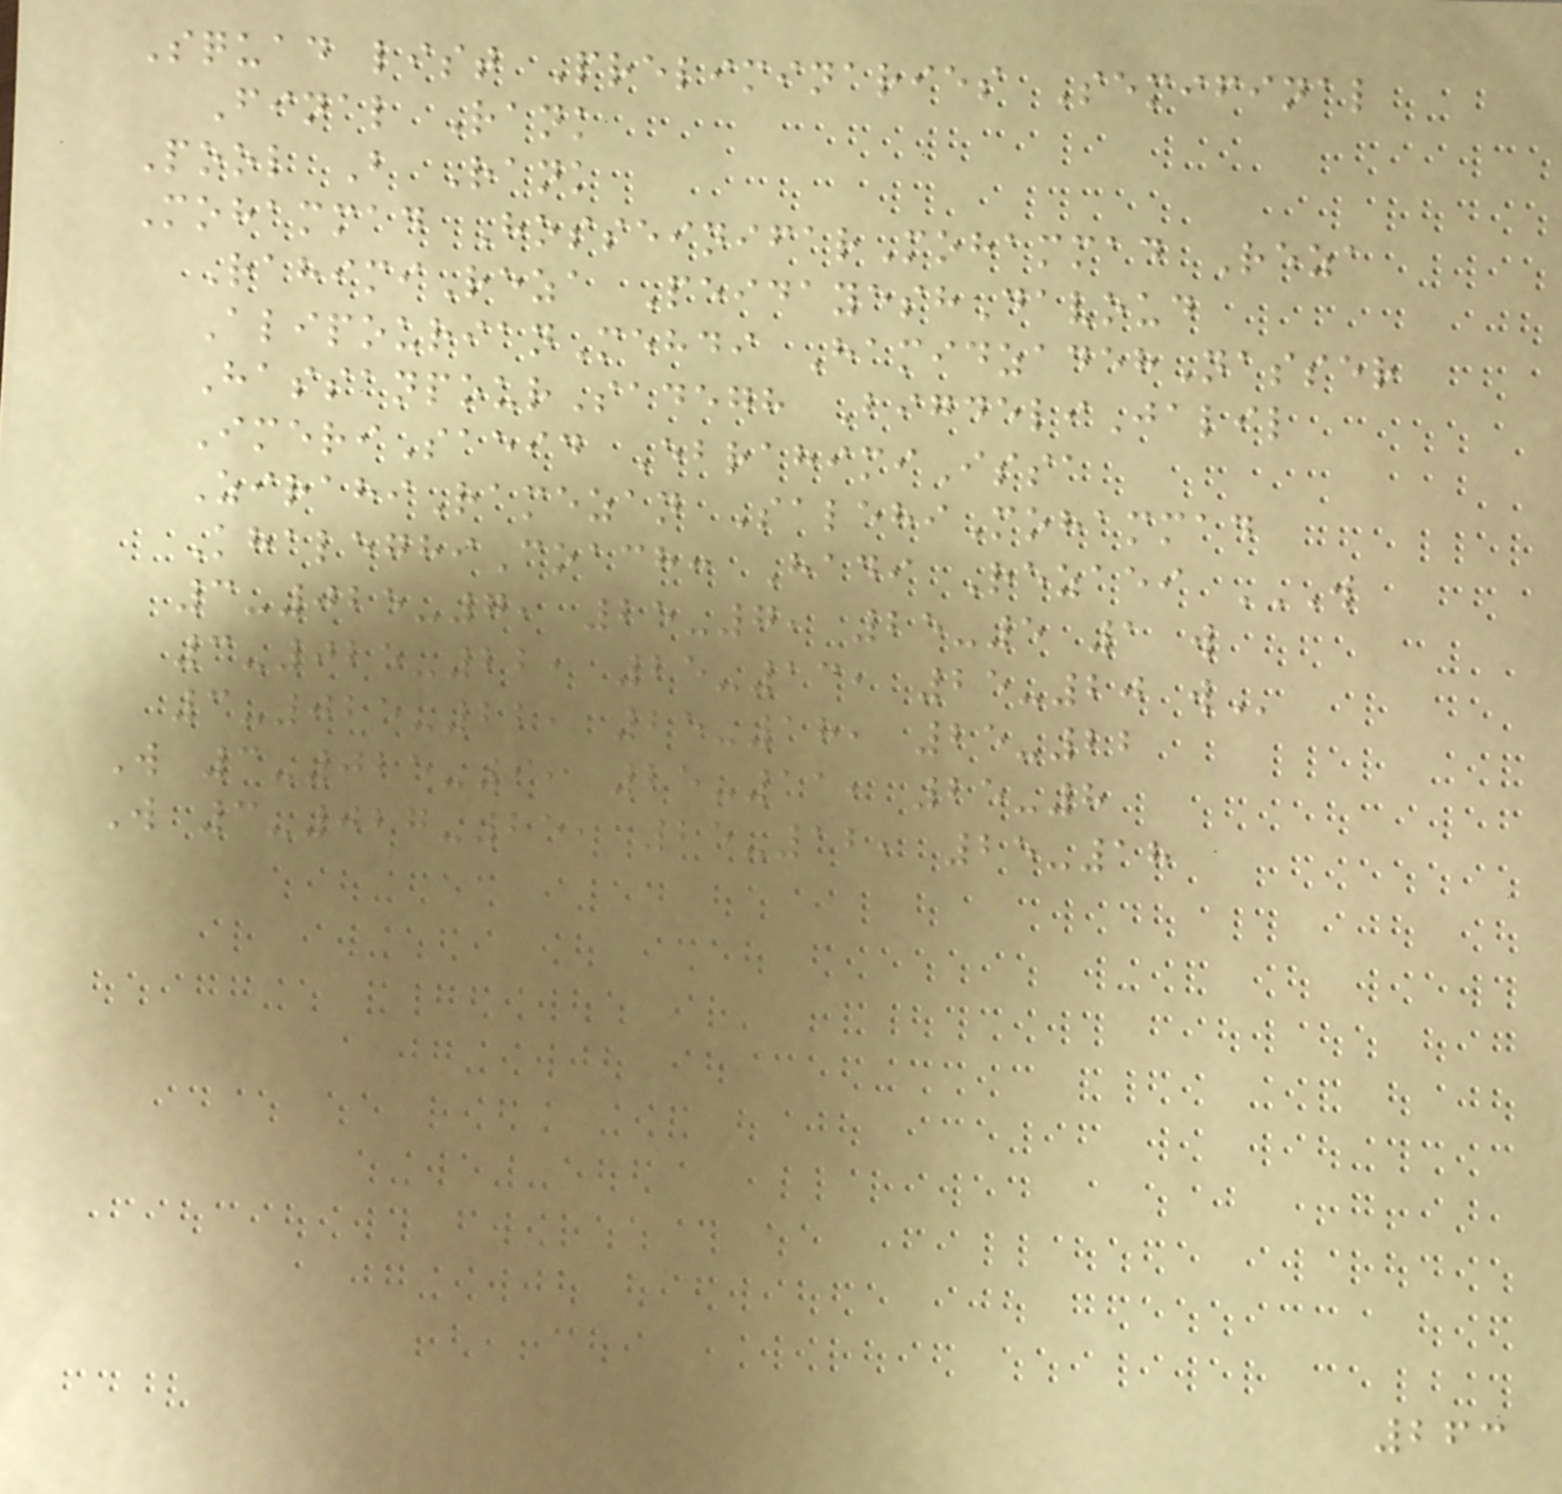Squad list Preliminaries Semifinal
Final Rank
Pool B Rank
Mohammad HosseinifarMohammad Reza
RahimiReza PeidayeshDavoud
AlipourianMehdi HamidzadehNasser
HassanpourSadegh BigdeliJalil
ImeriSaeid EbrahimiIssa
ZirahiRamezan SalehiMohammad
KhaleghiCoach: Hadi Rezaei W
3-025-7, 25-7, 25-5 1 W
3-025-22, 25-13, 25-20 W
3-025-22, 25-18, 25-22
W 3-025-9, 25-11, 25-8
W 3-027-25, 25-12, 25-18
263
